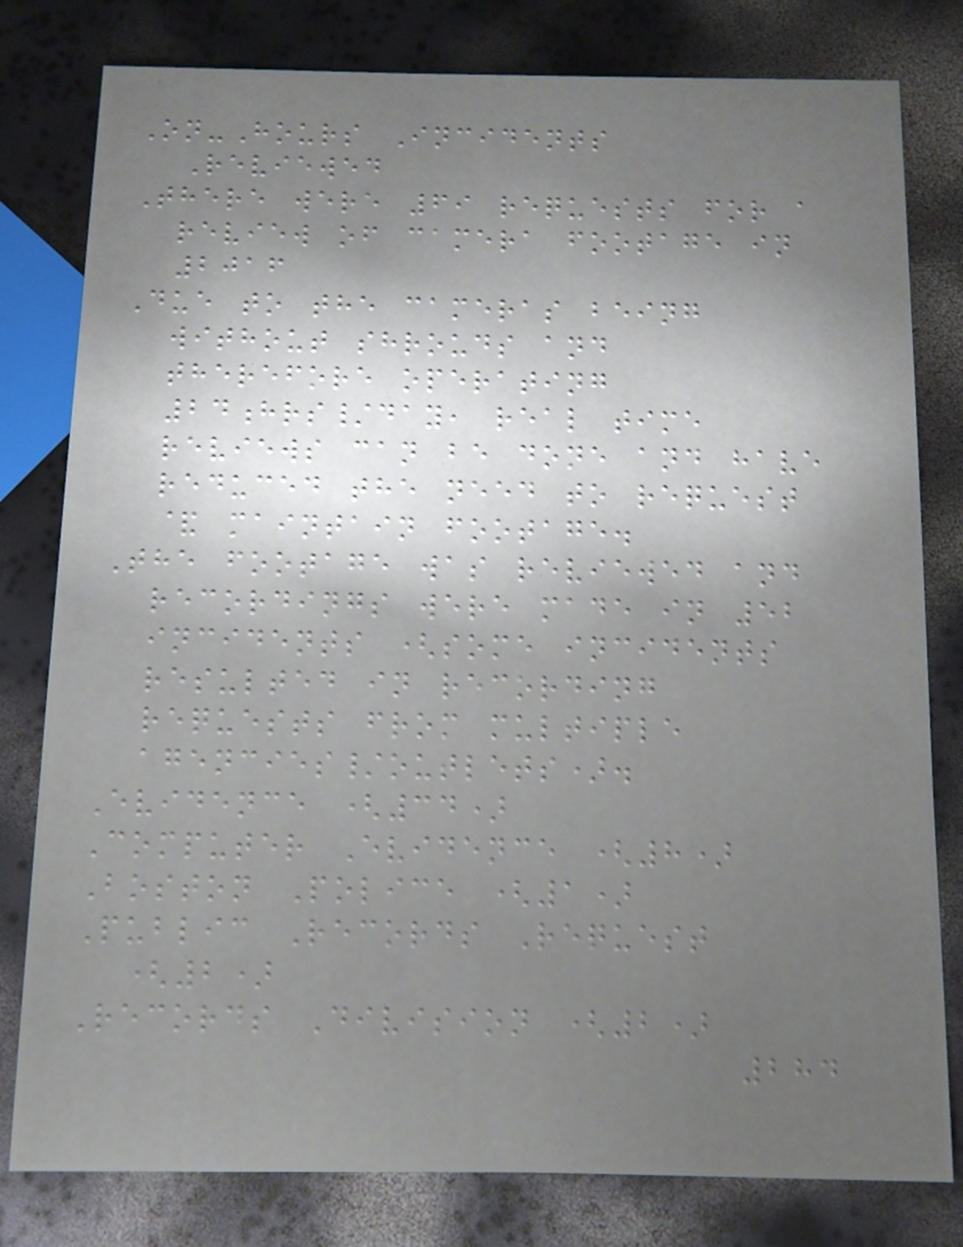On-Hours Incidents
Reviewed
There were 69 requests for a
review of camera footage in
2016
Due to the cameras being
without shrouds and
therefore operating
24hrs/day, real time
reviews can be done and have
reduced the need to request
& maintain footage.
The footage was reviewed and
recordings were made in 52
incidents (some incidents
resulted in recording
requests from multiple
agencies/outlets).
Evidence (34)
Computer Evidence (8)
Boston Police (1)
Public Records Request
(2)
Records Division (2)
284
